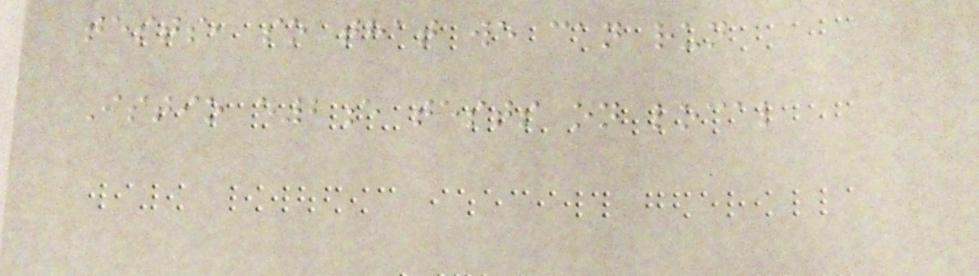tests, so that we can run
Istio e2e tests on local
